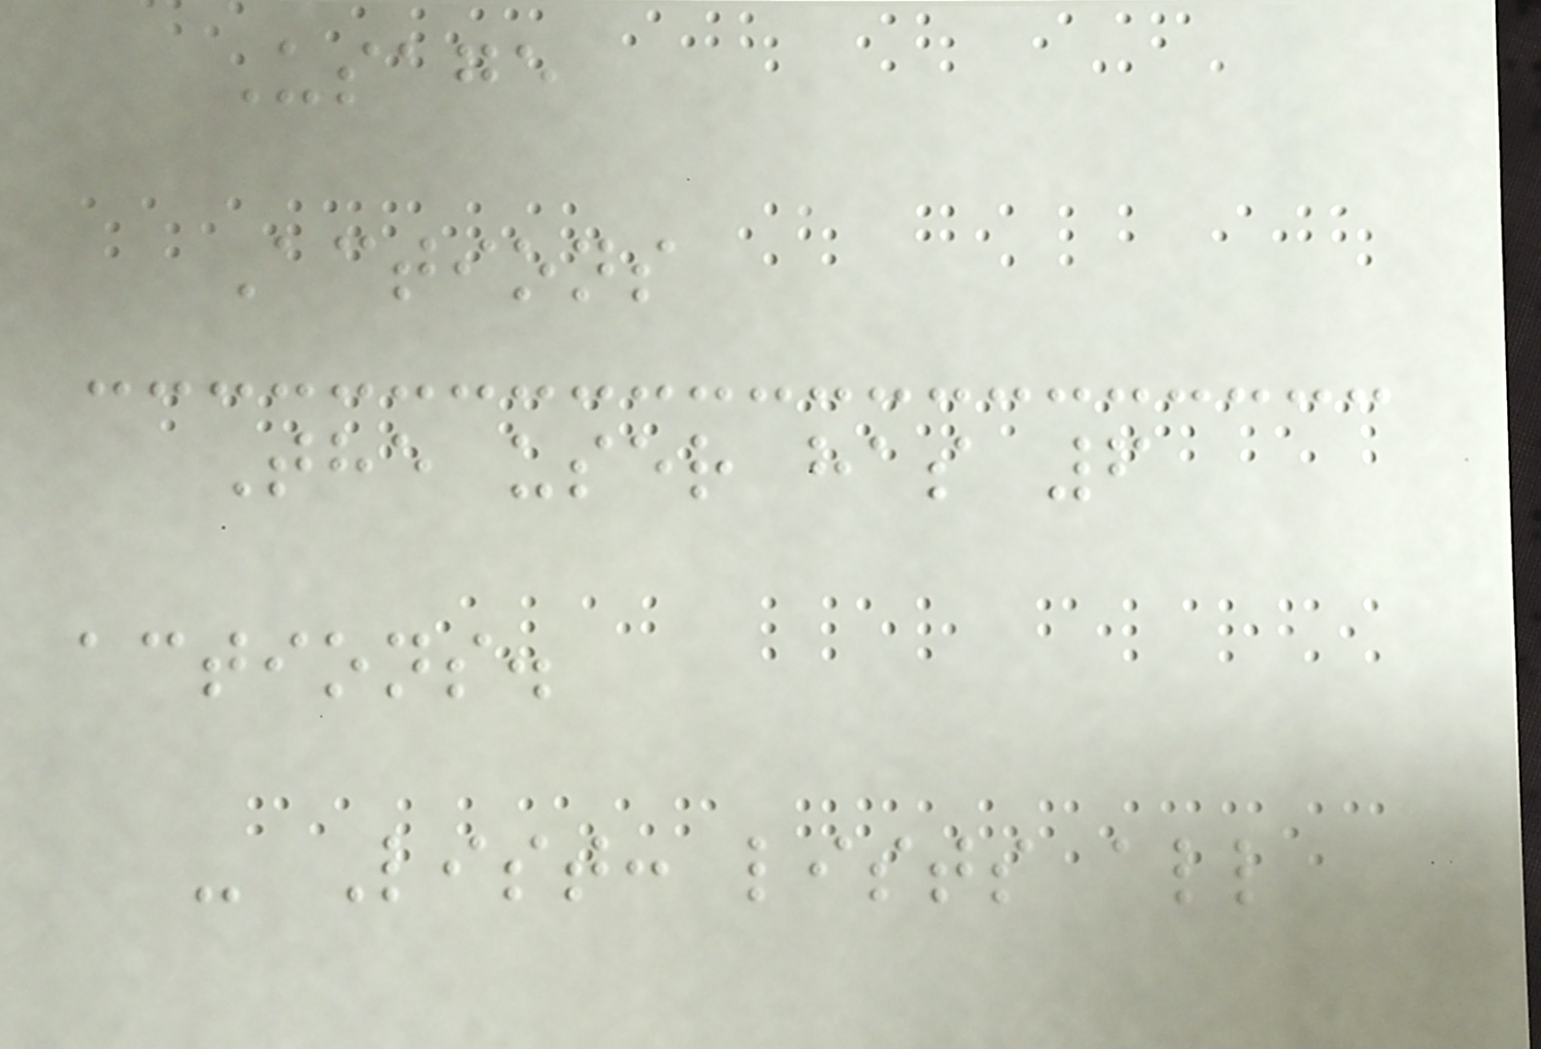Usage
Actions
The user has 6
actions.
- List: lists all
